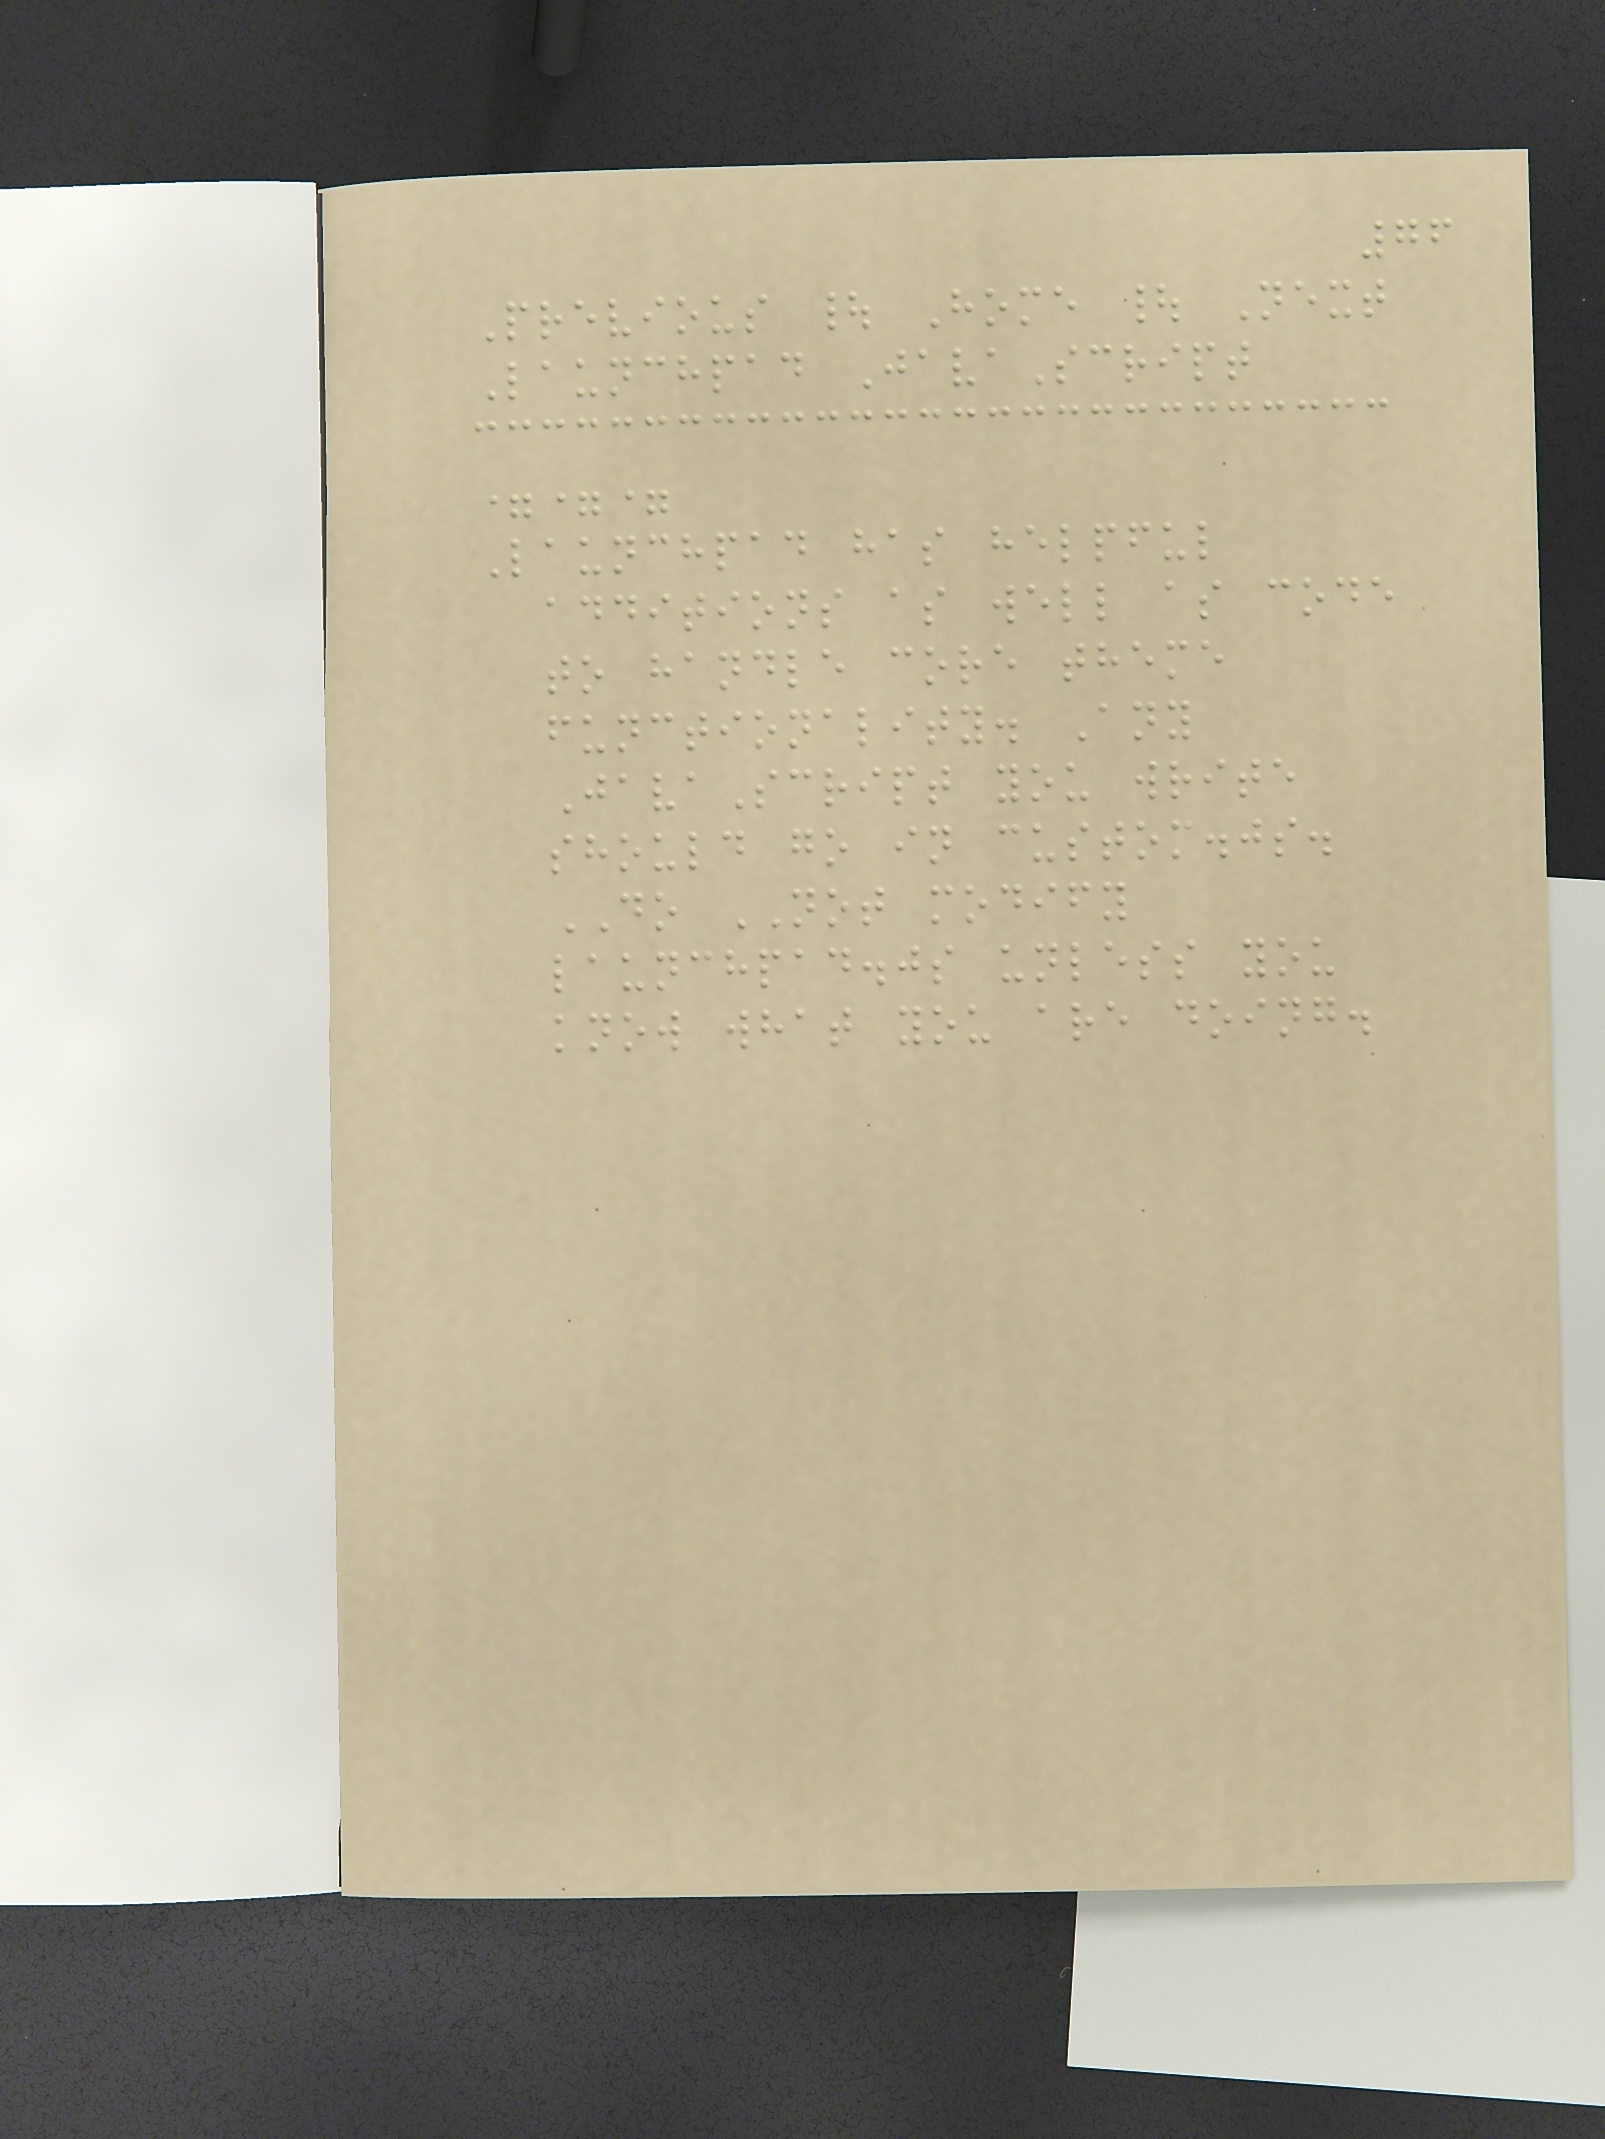76
Previous | Home | Next
Launchpad JavaScript
===
Launchpad has helpful
additions as well as code
to handle core theme
functionality. Any
JavaScript you write
should go in custom.js.
DO NOT modify
launchpad.js unless you
know what you are doing.
